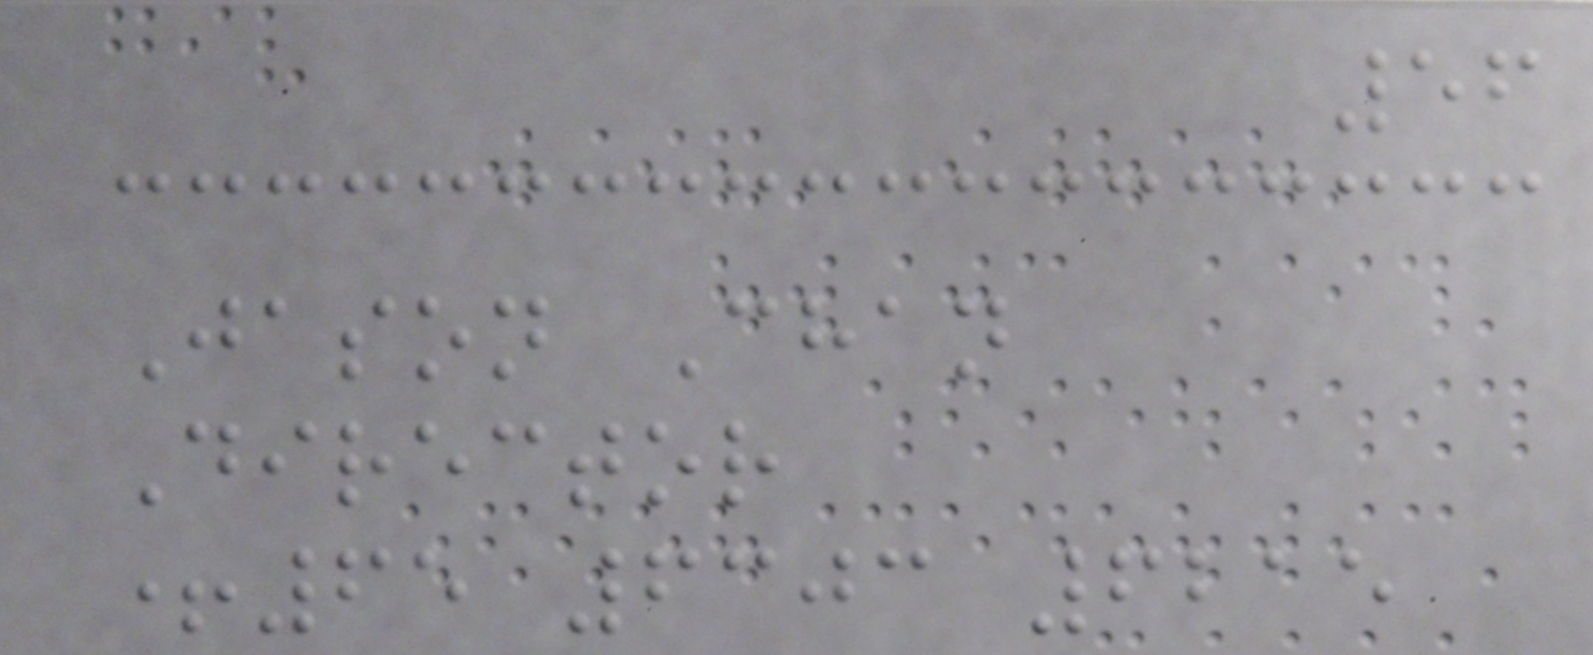56
Jason Chan
Director
+65 6303 6215
